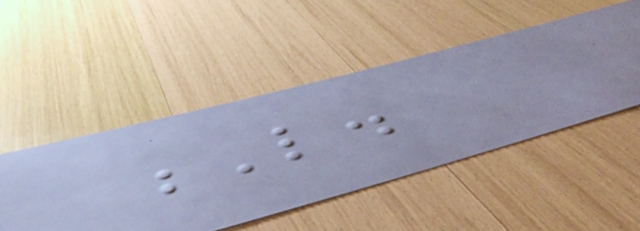L.
